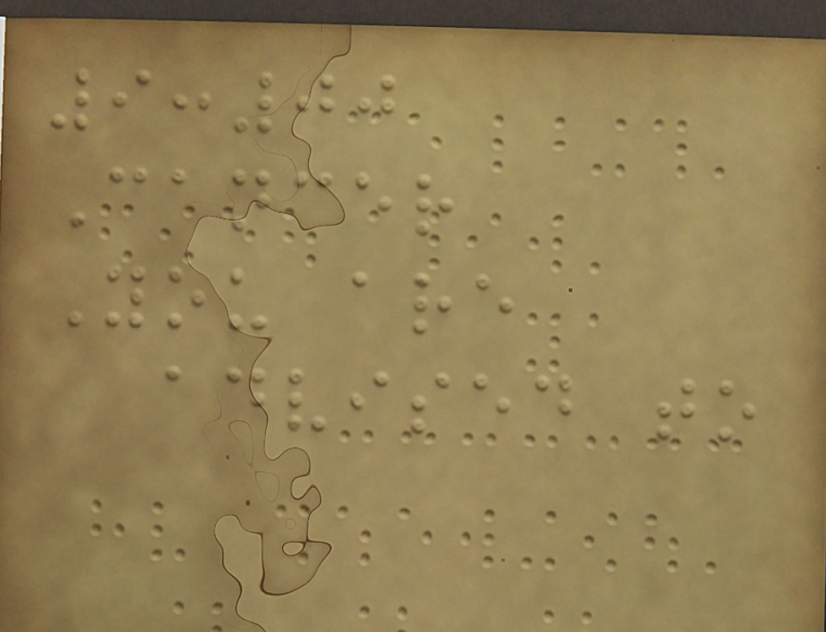9:00
Cancer
You are
advised to
